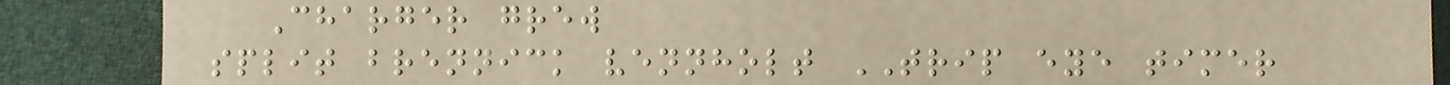Charger grew
split brennick vennholt TRIP eye timer
